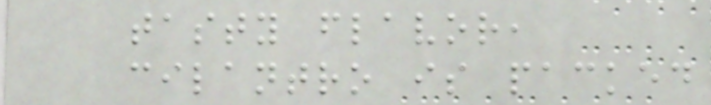tasty flavor,
cilantro is packed
